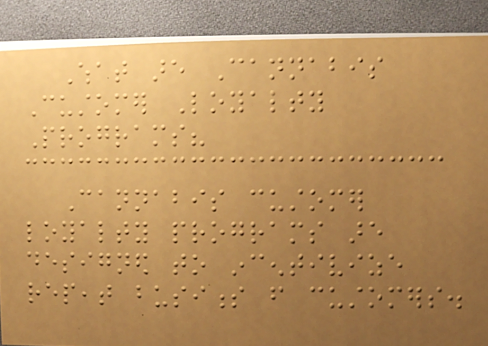What are Cannabis
Customer Loyalty
Programs?
Cannabis customer
loyalty programs are
designed to incentivize
repeat business from customers.
